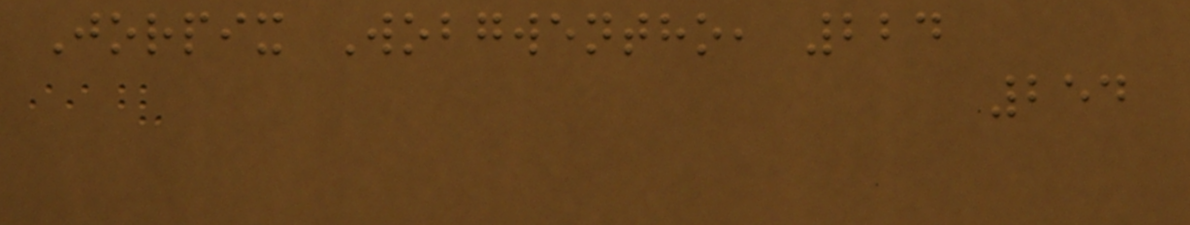Jorpix Wobgwentho, 224
254
